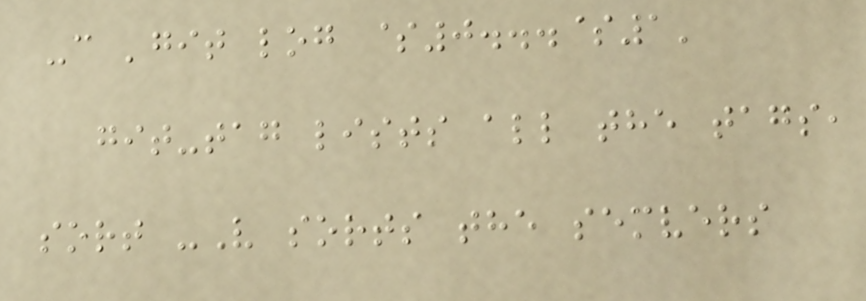-c 'git log $0...$1'
git-tag lists all the tags,
sort -V sorts the semvers
